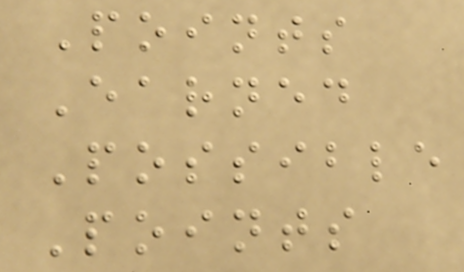Points
Earned
Possible
Points
